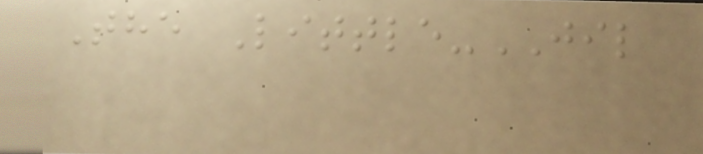The Little-JIL
